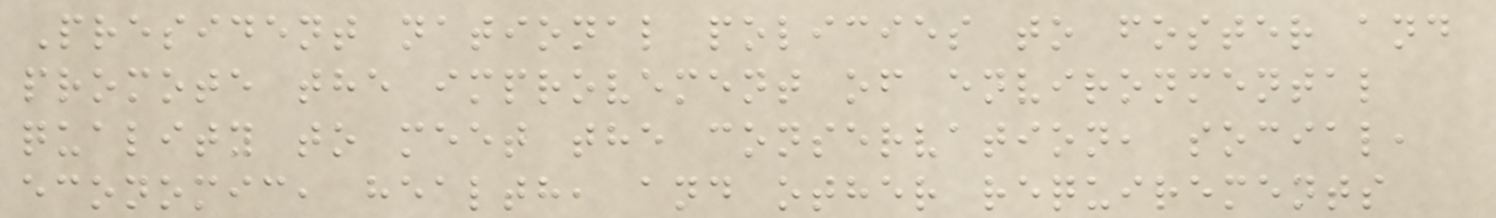President national policies to foster and
promote the improvement of environmental
quality to meet the conservation, social,
economic, health, and other requirements
